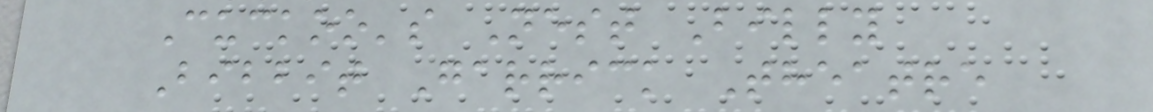Cuckoo's Nest Billy
Bibbit Garrick Theatre
